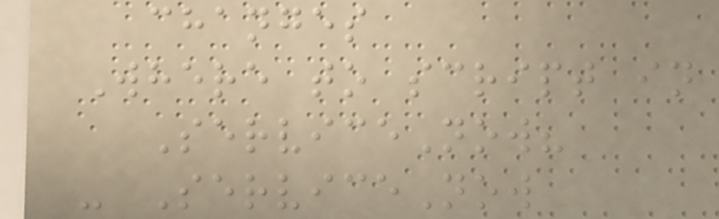changes
Where to script in
ServiceNow?
- ServiceNow
